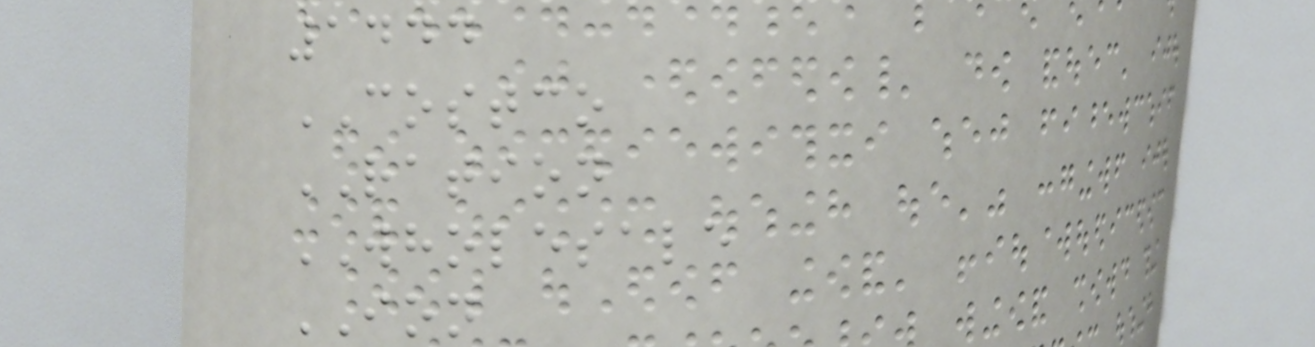1444
COSTCO
RATION
WHOLESALE
ION
